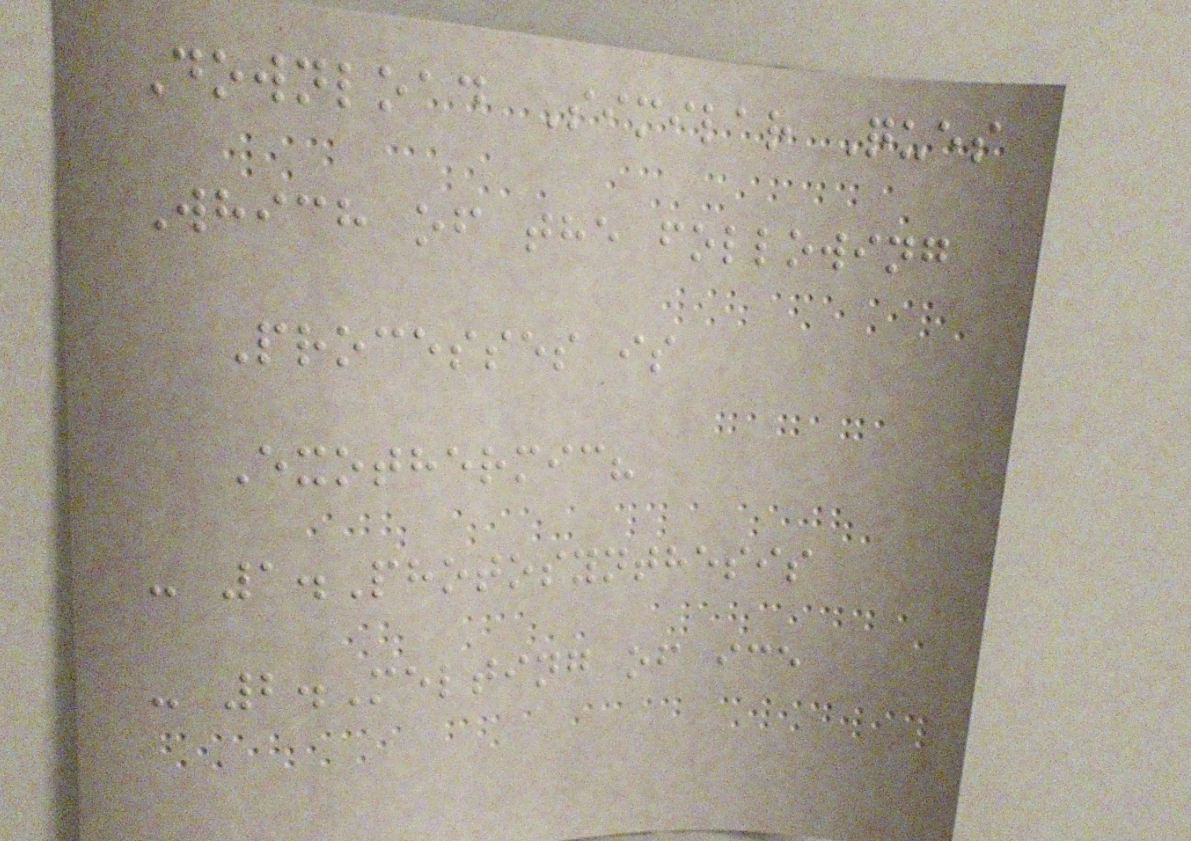Download Similar Ques
Which of the following
Processes is
Exothermic?
- 1.Photosynthesis
- 2.Melting of ice
